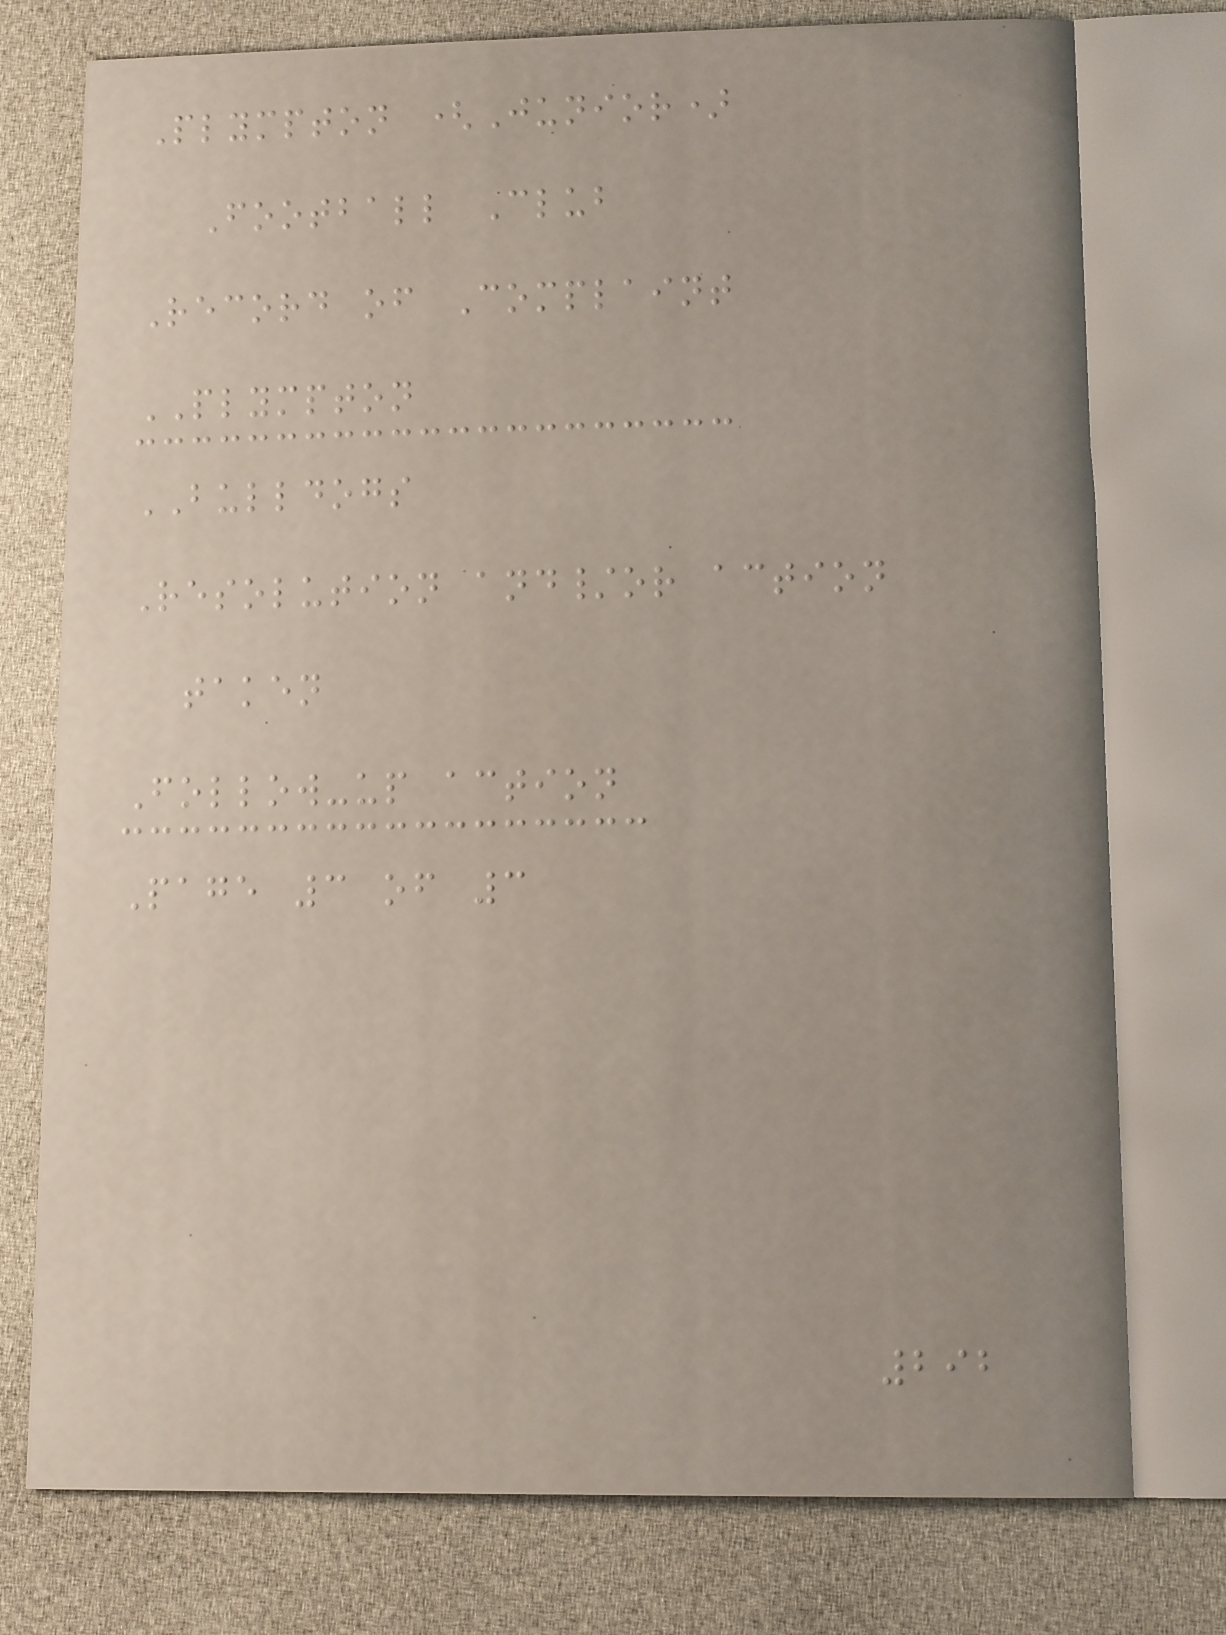Plympton (Junior)
Football Club
Record of Complaint
PLYMPTON
BULLDOGS
Resolution and/or action
taken
Follow-up action
Page 3 of 3
292
